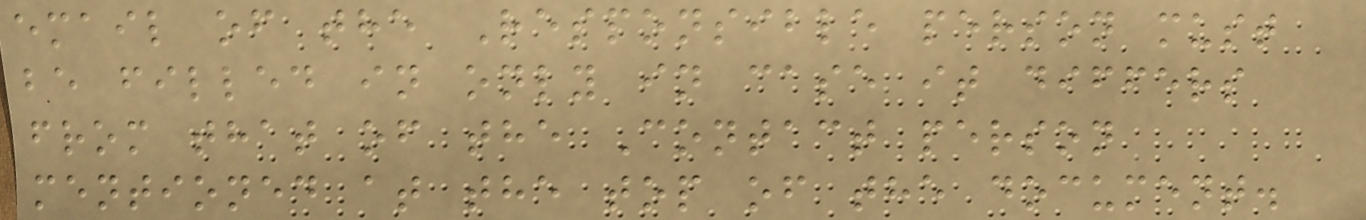email of the Responsible person must
be filled in only in case it differs
from that of the Contact person
mentioned at the top of the document.
